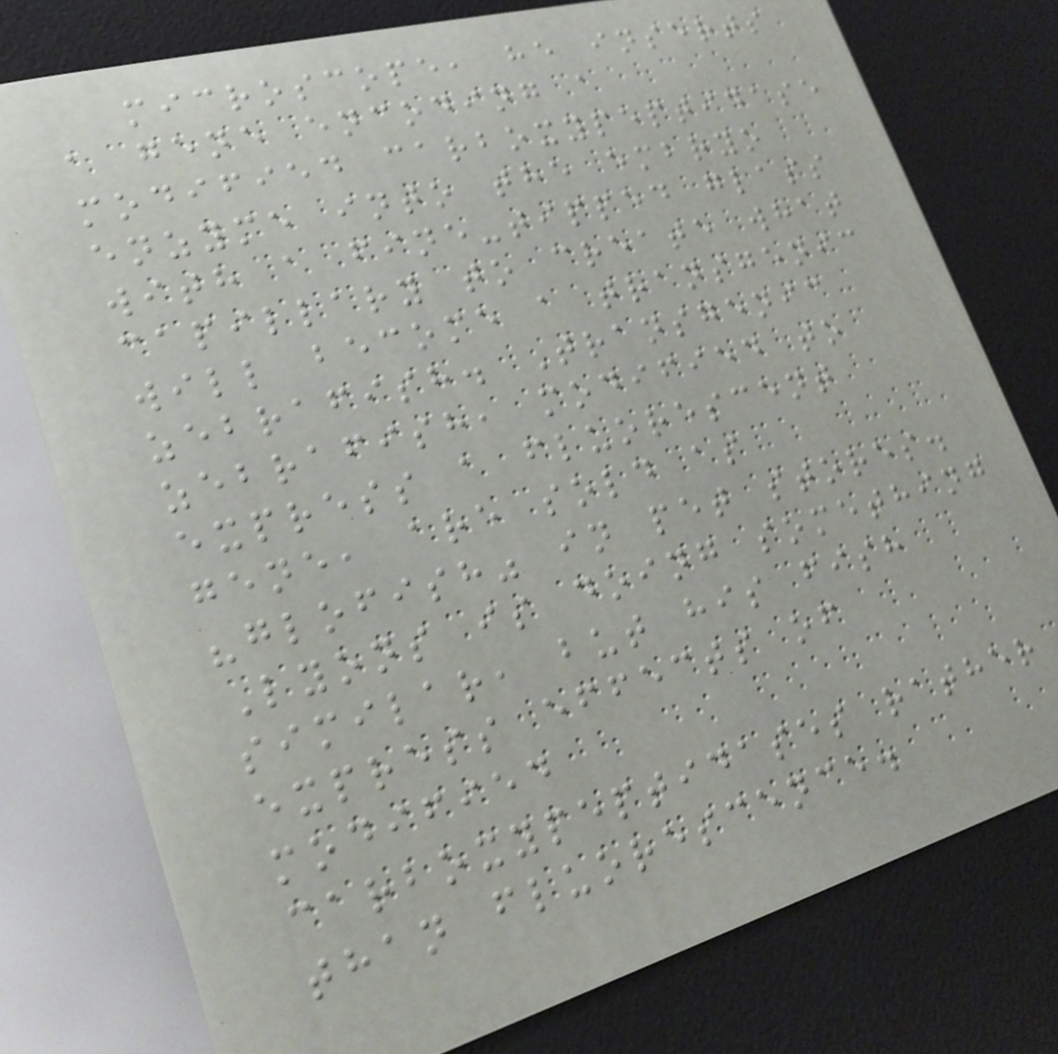microscope, he inserts
a gene encoding a
modified carboxypeptidase
enzyme into the embryo
with a fine-tipped glass
capillary to create what
will become a transgenic
zebrafish. Transgenic
zebrafish, modified to
express a fluorescent
gene, are sold as
"glofish" in pet stores.
Lyons is doing something
similar, but his fish
express effects of
modified
carboxypeptidases rather
than fluorescence.
